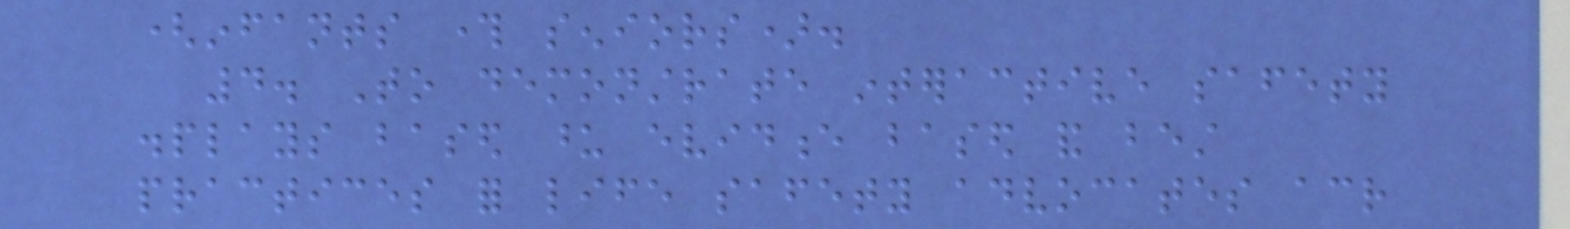(infants through seniors).
4. To demonstrate interactive safety
displays based upon evidence based and best
practices for life safety advocates across
